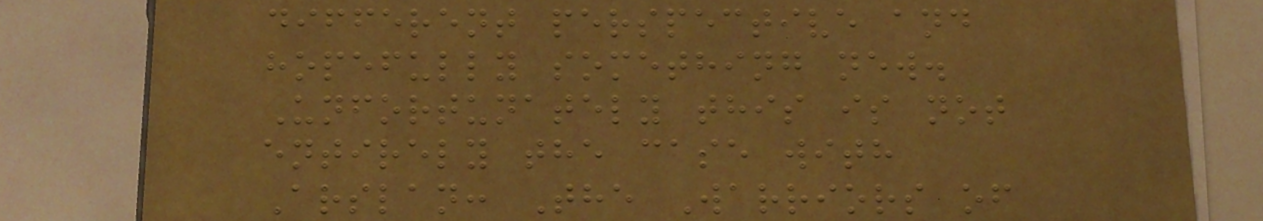different perspective and
hopefully something new.
Unfortunately this is not
entirely the case with
Arslan: The Warriors of
